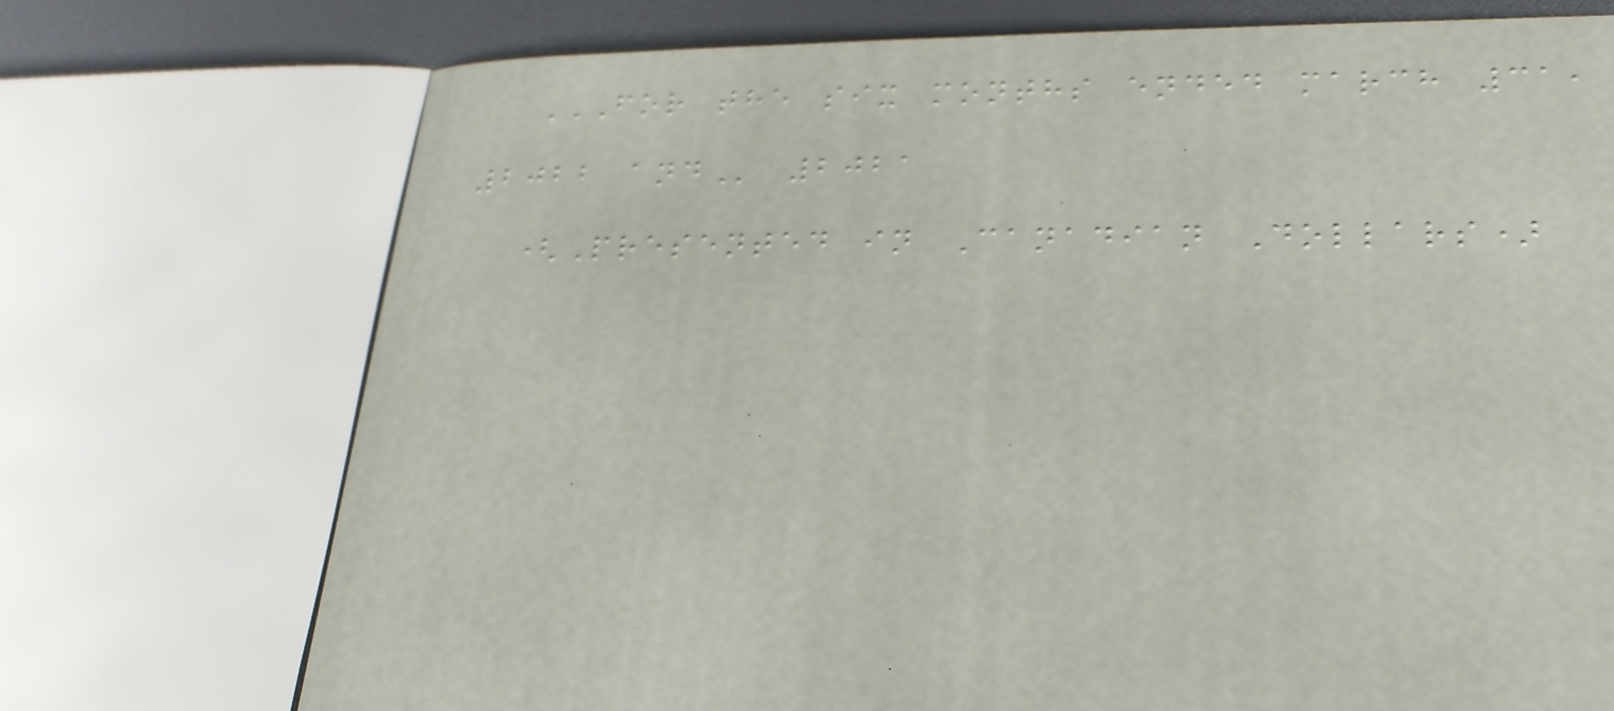FOR THE SIX MONTHS ENDED MARCH 31,
2022 AND 2021
(Presented in Canadian Dollars)
